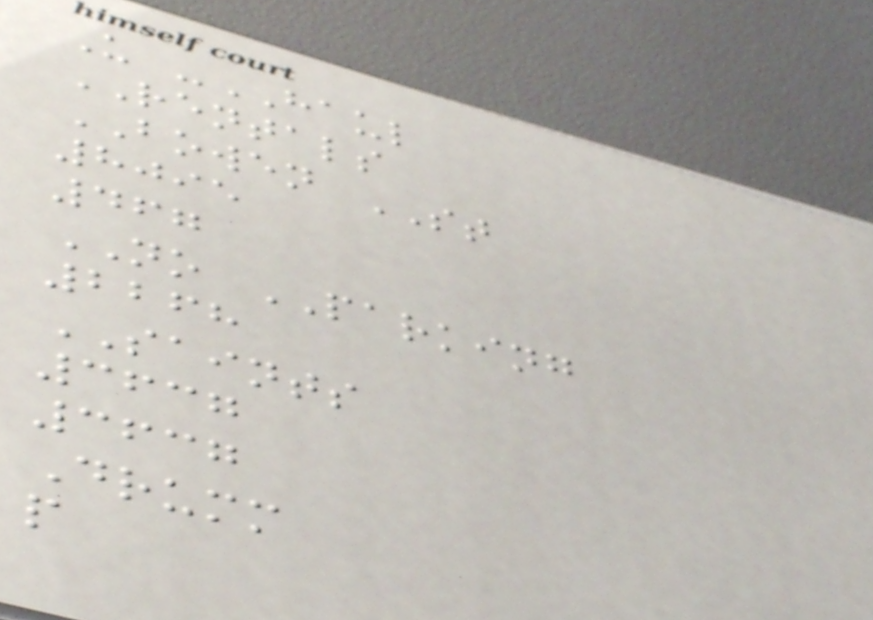U -HAUL
RENTALS
BOWEN ST
8095
467
NO PARKING
2268
SAINTS
3637
3637
Drumm
p
